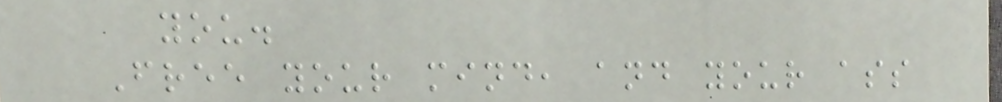you.
Free your mind, and your ass
